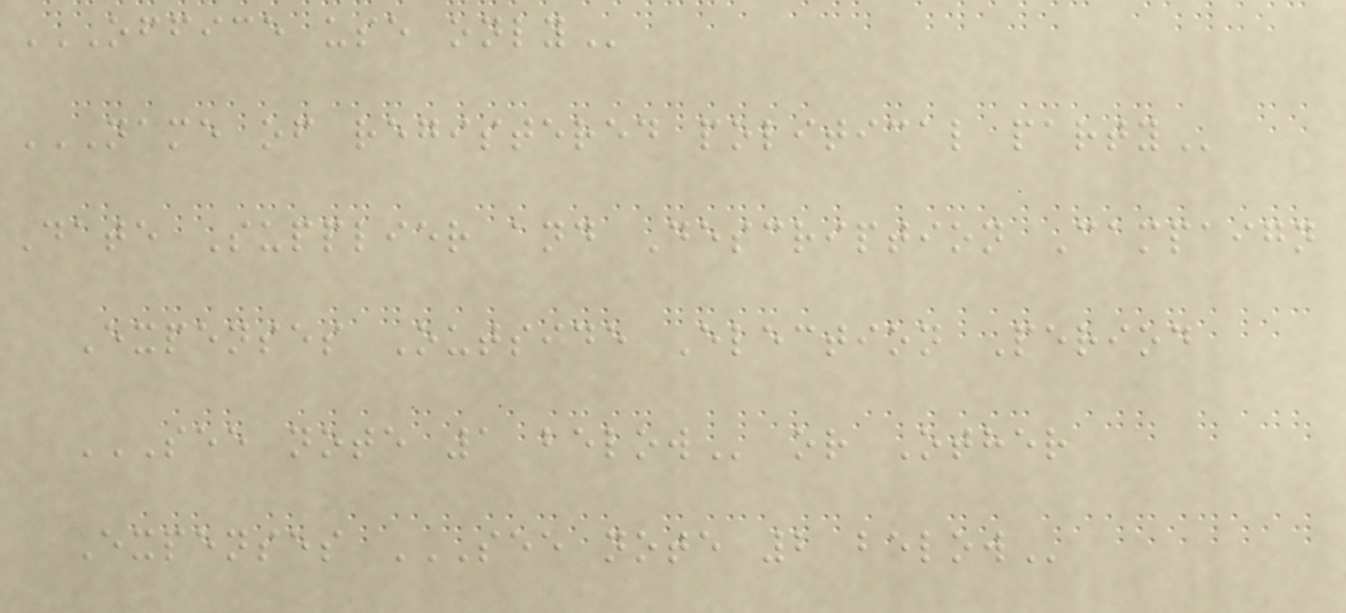OFFICE USE ONLY
NAME OF REGISTERED POLITICAL PARTY
Date Supplier and Description Campaign
Expenses Outside Election Period
SEE NOTE 1 BELOW or Other
Expenses SEE NOTE 2 BELOW
